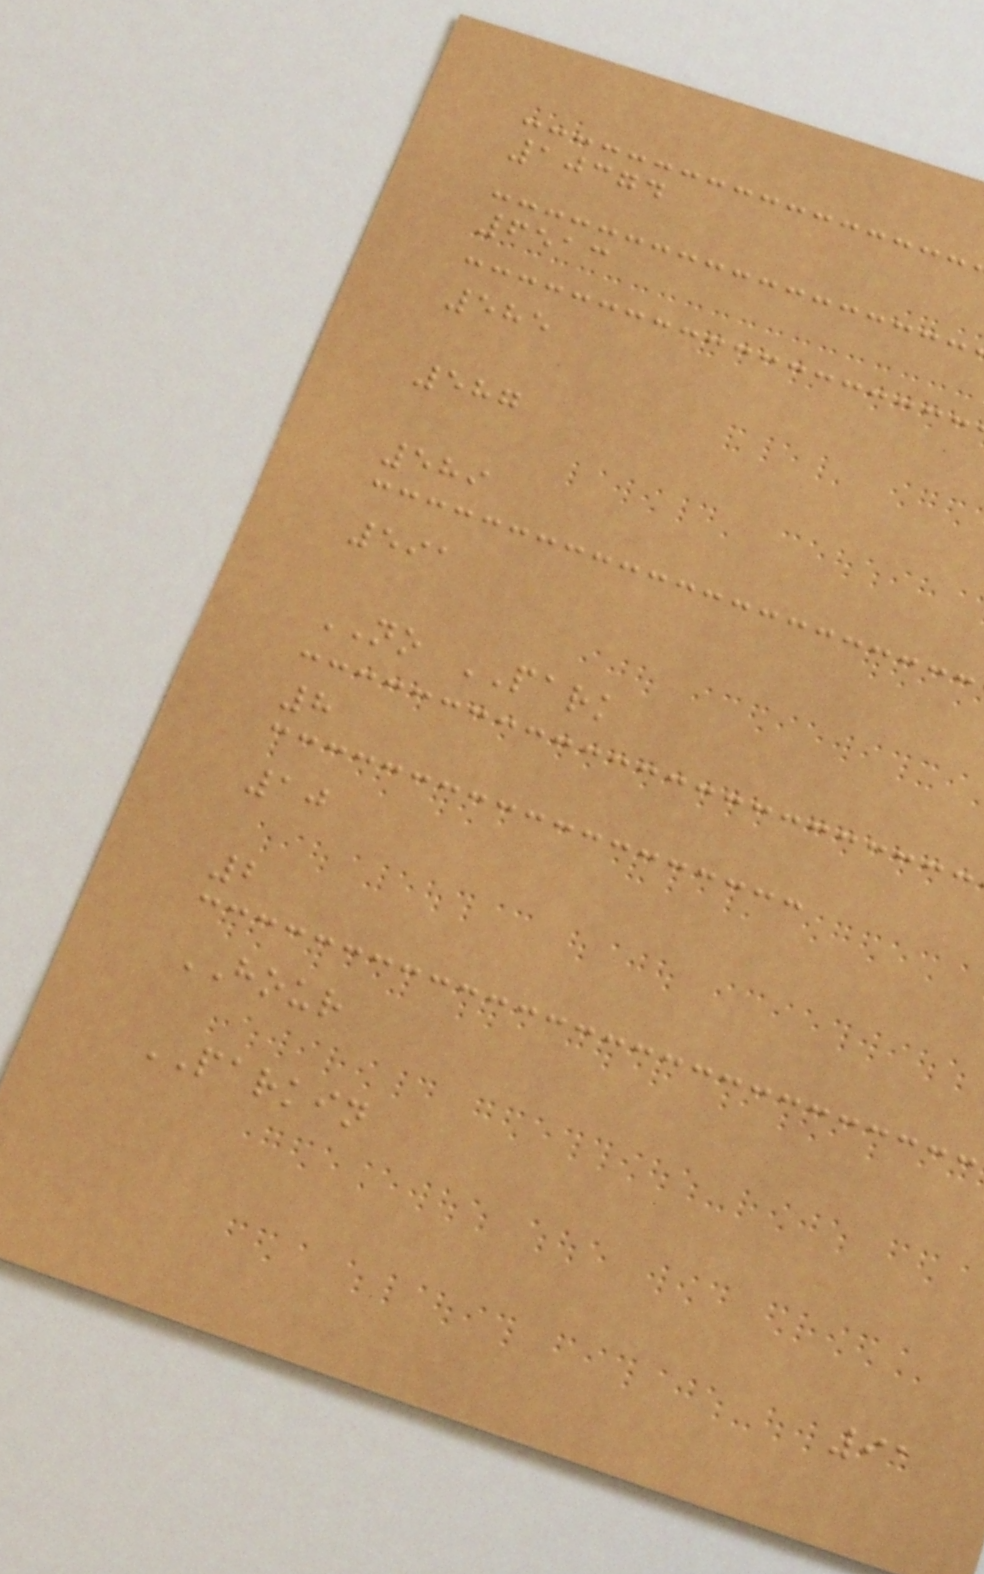10374
6513
585
587
589
591
NO PARK
8
10
2
HOUR
PARKIN
91
